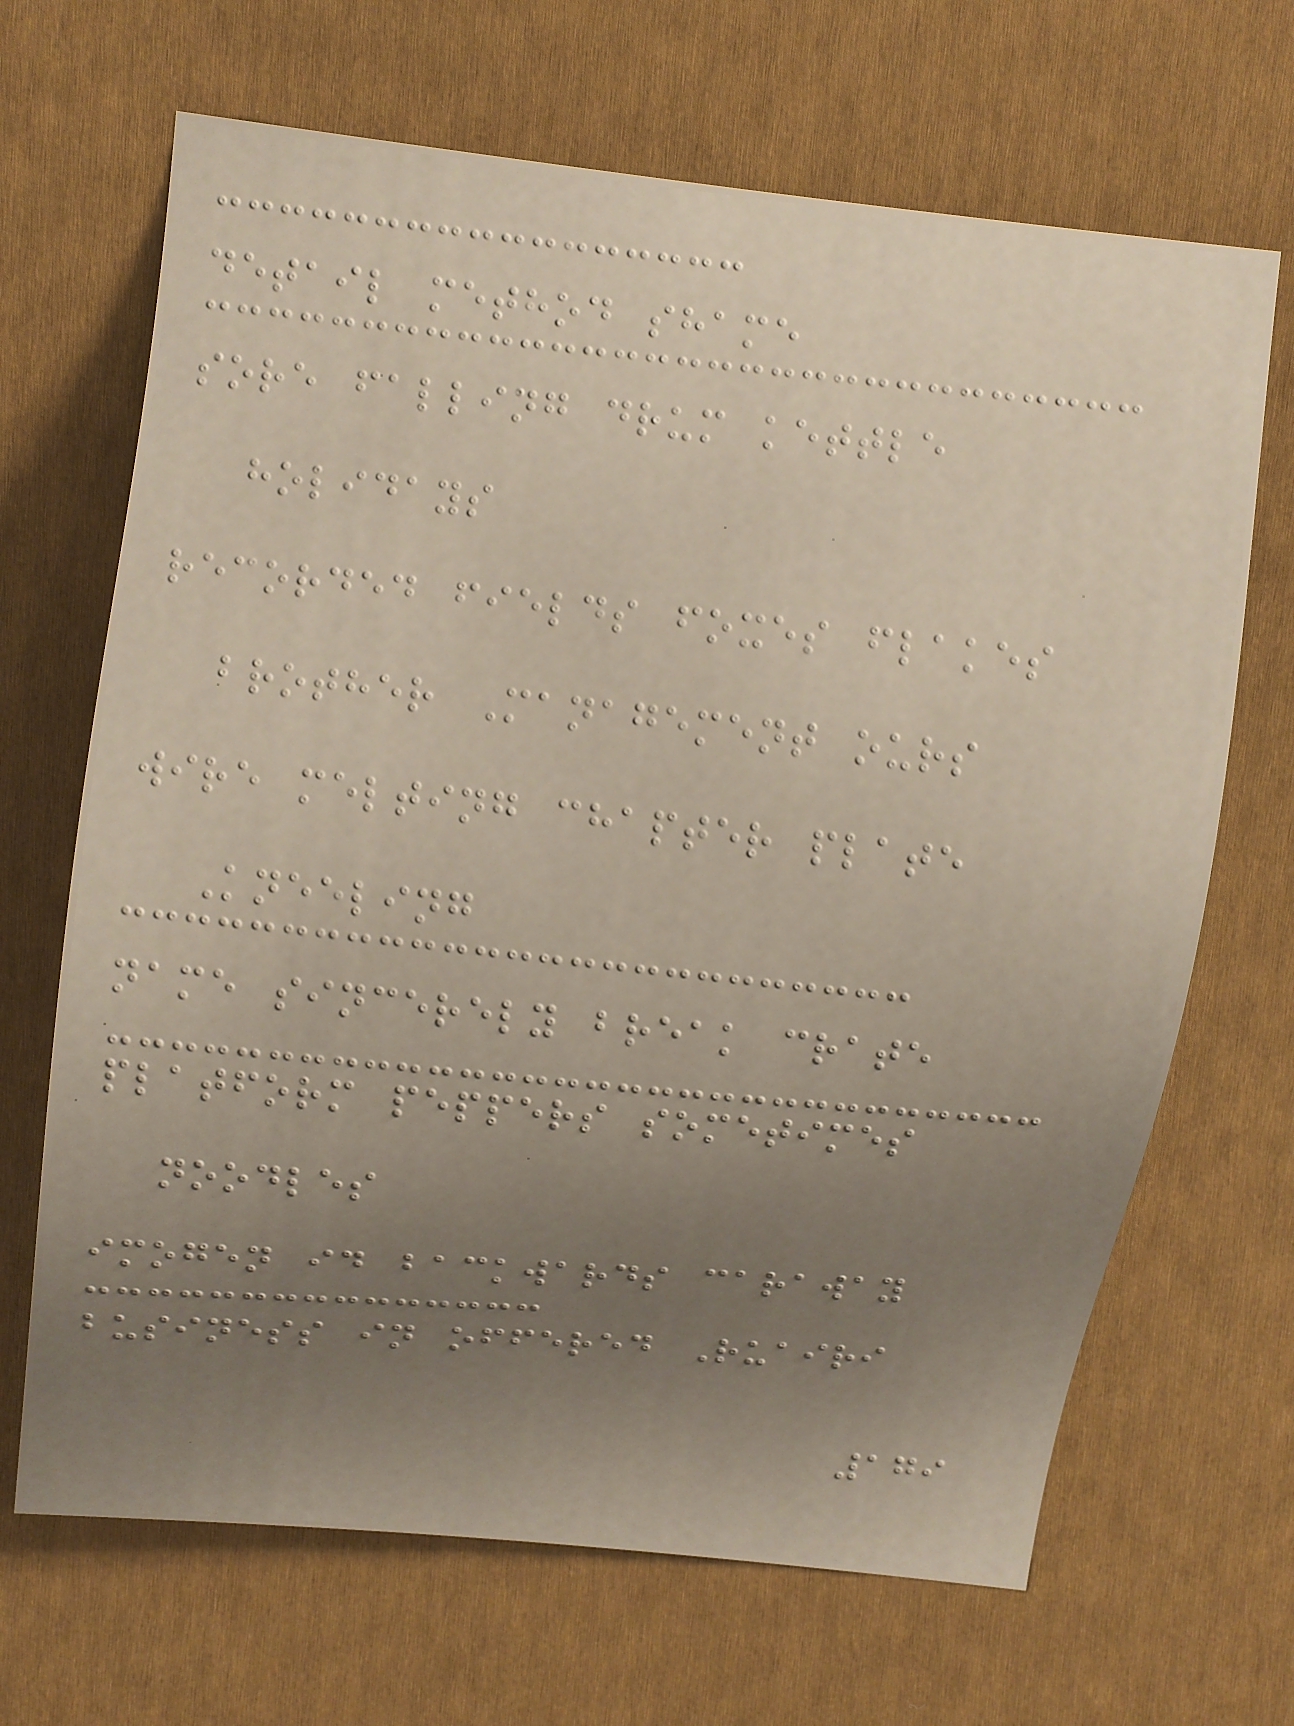detail method shame
sore falling drum kettle
holidays
recorded fields foxes flakes
brother Management ours
wire melting chapter plate
Kneeling
name sincerely break crate
platform peppers sometimes
noodles
imogen id backwards caraway
business in offered Ruairi
179
